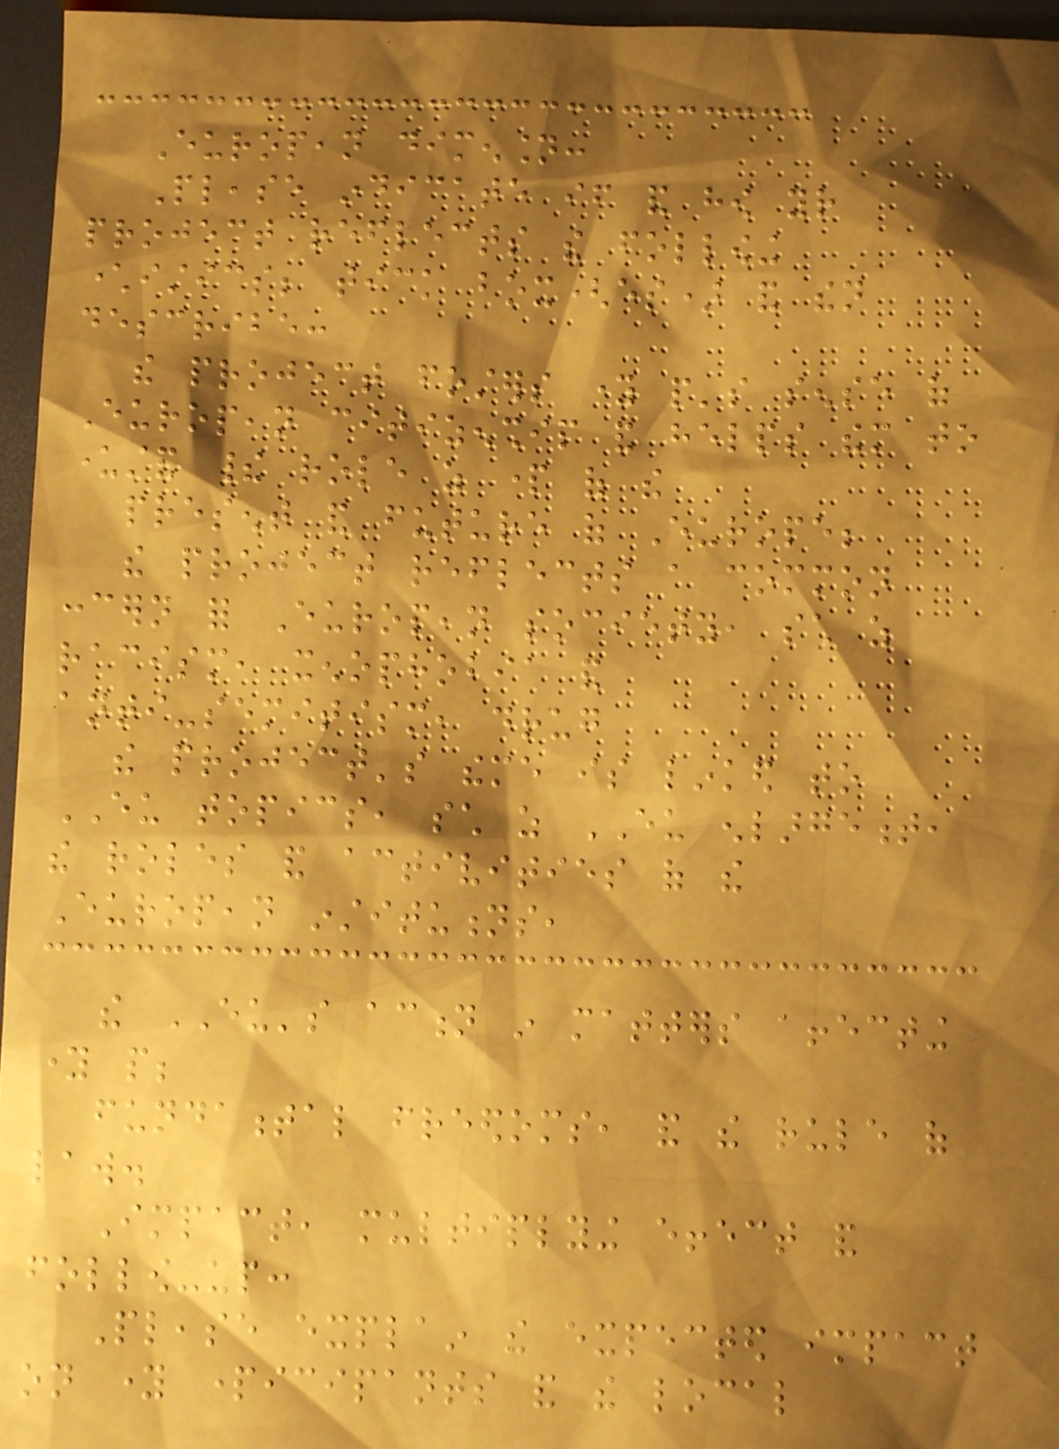European dimension:
Please indicate if and how your
project reflects the following
characteristics; tick box(es) and then
describe:
the project fosters young people's sense of
European citizenship and helps them to
understand their role as part of the
present and future of Europe;
the project reflects a common
concern for European society, such as
racism, xenophobia and
anti-semitism, drug
the project's theme is linked to
EU topics, such as EU enlargement,
the roles and activities of the
European institutions,
the EU's action in matters affecting
young people;
fundamental freedoms, and the rule of
law.
Impact, multiplying effect and
follow-up:
Please explain the expected impact
on young participants and the local
